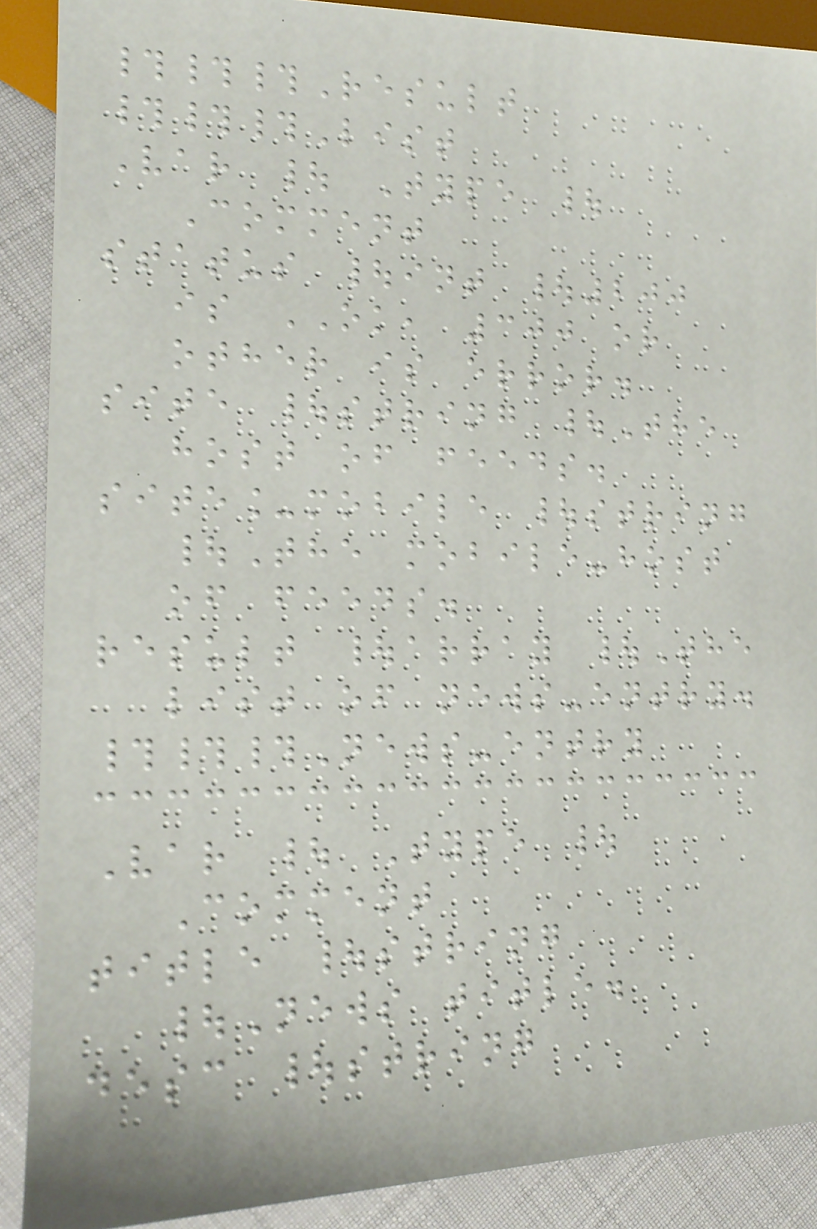###Result
###List
Var | Type |
Comment
status |int |200
is OK, 300 or
other is error.
site |string |The
host of feeds.
site_mobile |string
|The mobile-host
of feeds.
result |array |The
list of news-entry.
###News-entry
Var | Type |
Comment
title |string
|News title.
desc |string
